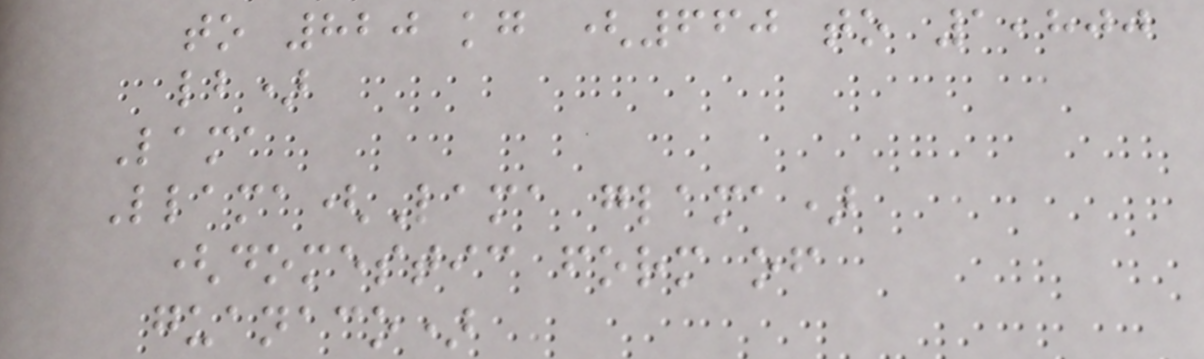to 820 kg (660 to 1,800
lb)
Lama
Llama(Lama glama)
(domestic form of
guanaco)
